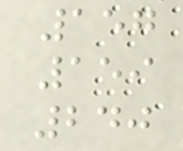157
159
240
